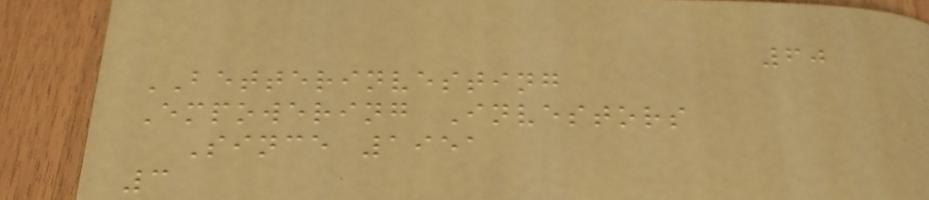60
BETTERINVESTING
Empowering Investors
Since 1951
3
